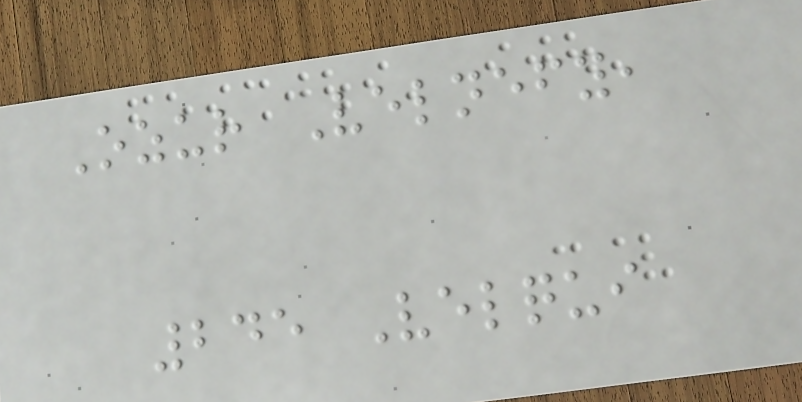Ozur Velnefy,
245 Velqui
